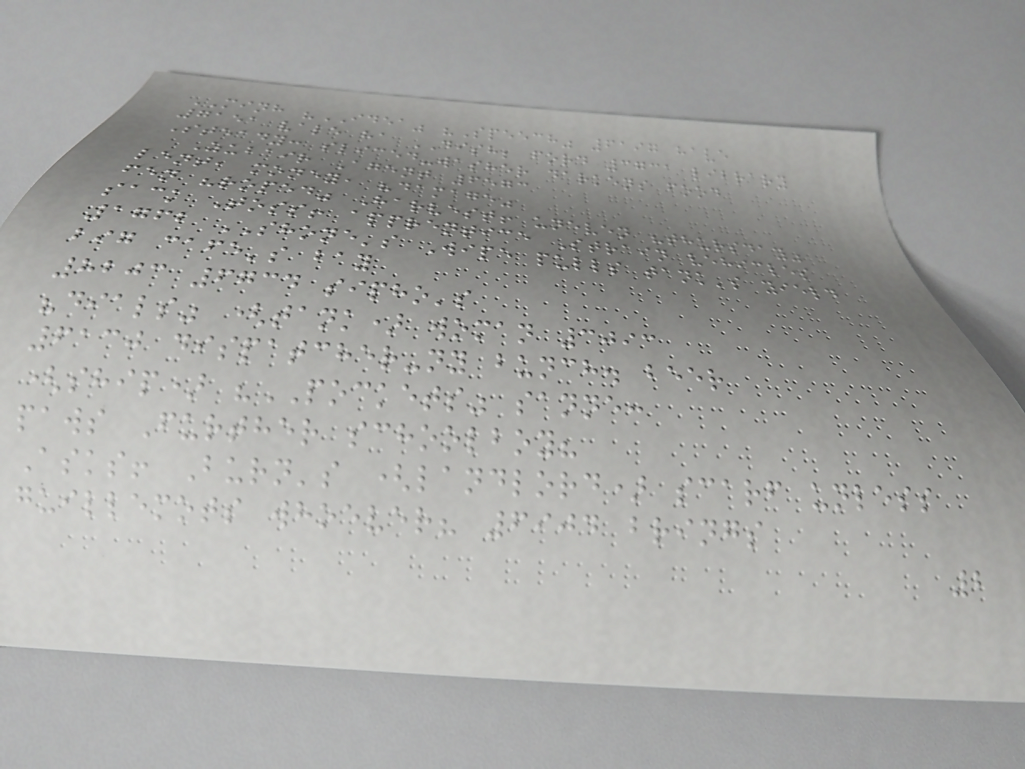MINH "IDEA" "Speech" 6197 have
7151 vale ha DISH; ford 3731 library
Steady: sliced-washer darkens food
Zubair Agent 6573
lent, money, "damage"
fen "roped" Harvest! uneven "thursday"
sack Toss! apprentice Strain vehicles
1762 SHONE's Wipe pulls tank's yield
big cafe's bay
8203 6734 sipho's
"dials" (tank) woman 3093
6130 dispatcher-ny bunch. beer
(ship) "POCKETS" sanne:
paws Further schoolboy?
Asks! Burn's (landlord) scarf unless
guillemots whoever? 6904 brings
2
